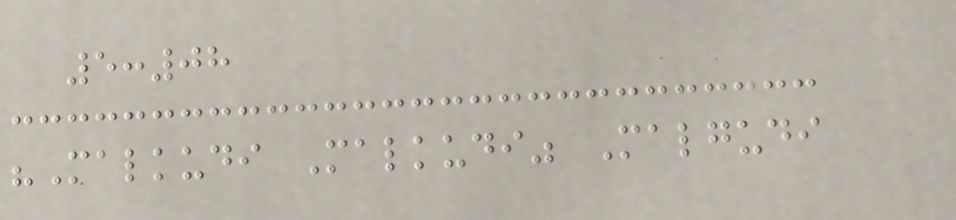5:08
"Malkudi Malkudi" Malgudi
